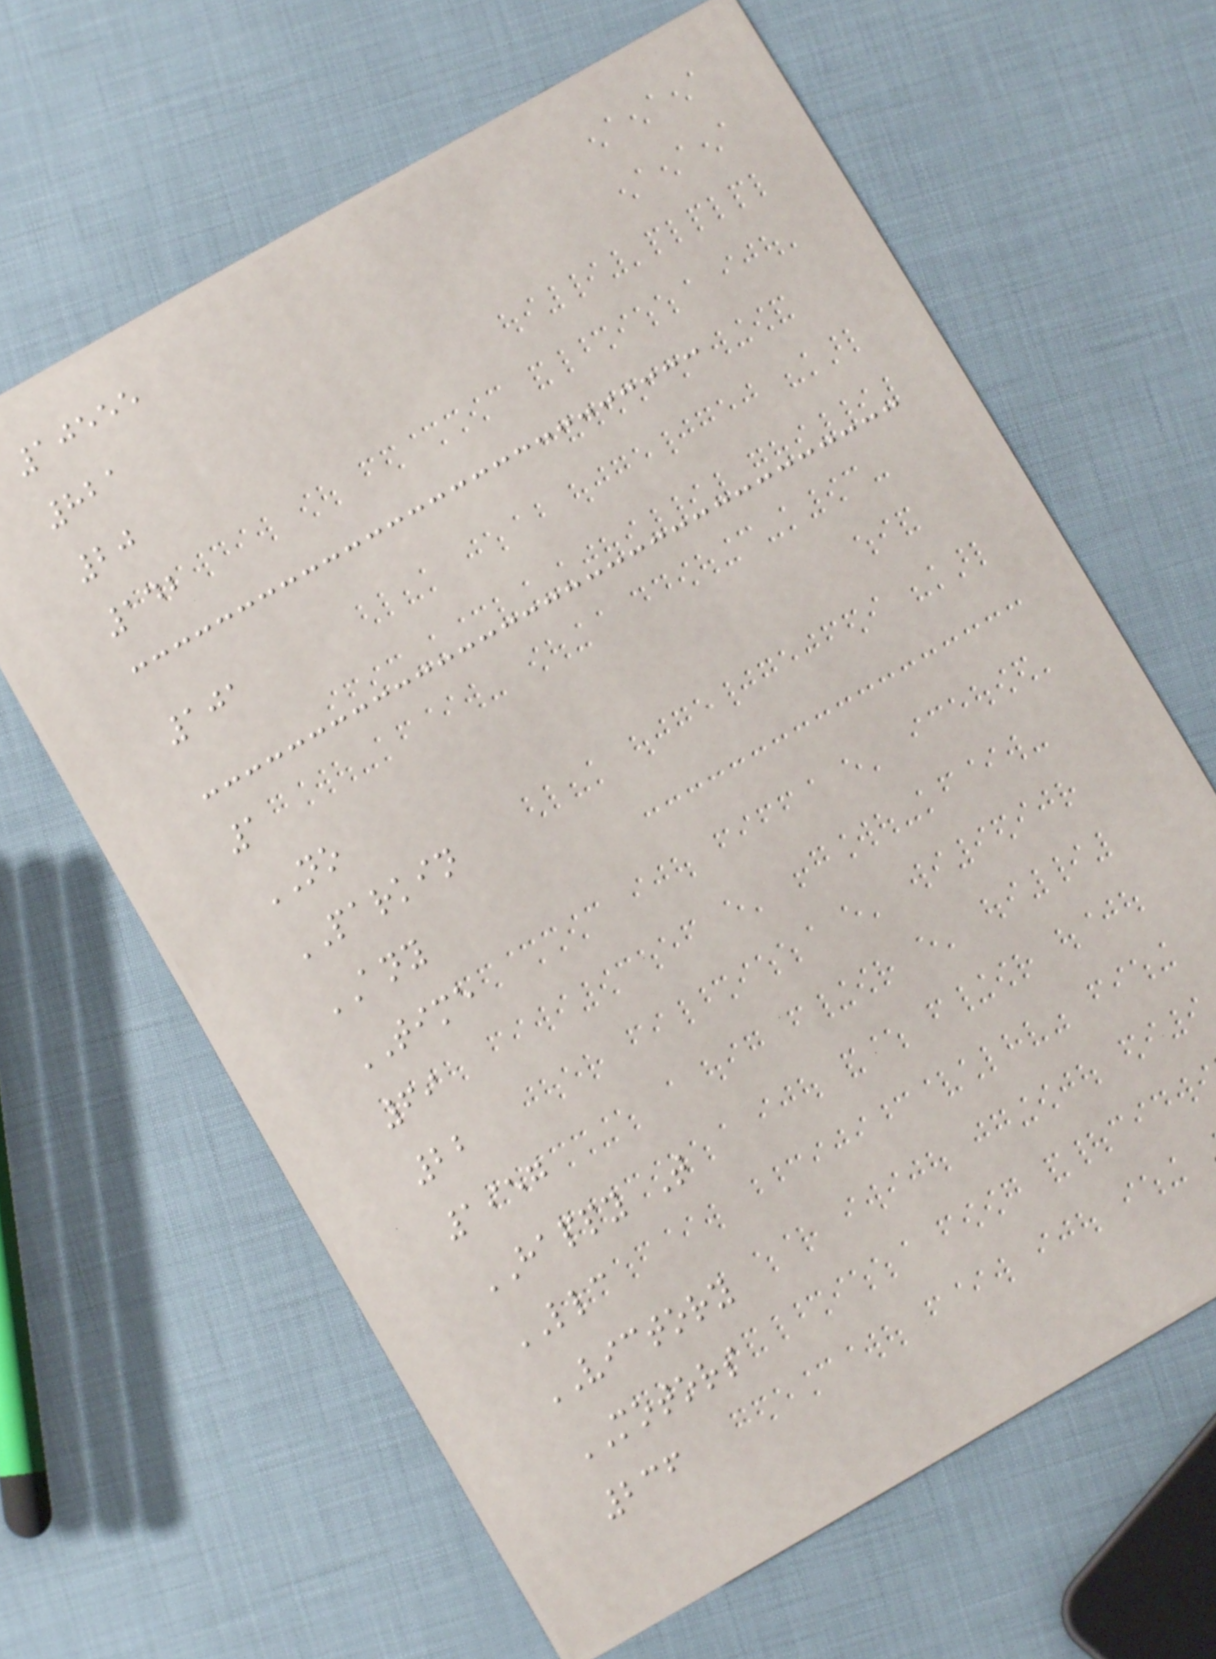10555
821
20
142
101
1
NO
PARKIN
ANY
TIME
69
22
1957
HAPPY T
LLC
VICTORY
MOTORS
236
